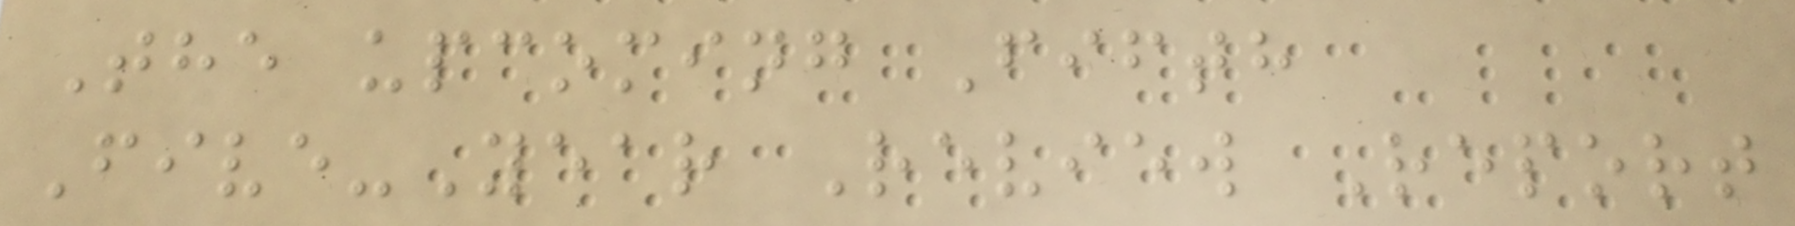The upcoming Fifth
Five-Year Review Report
